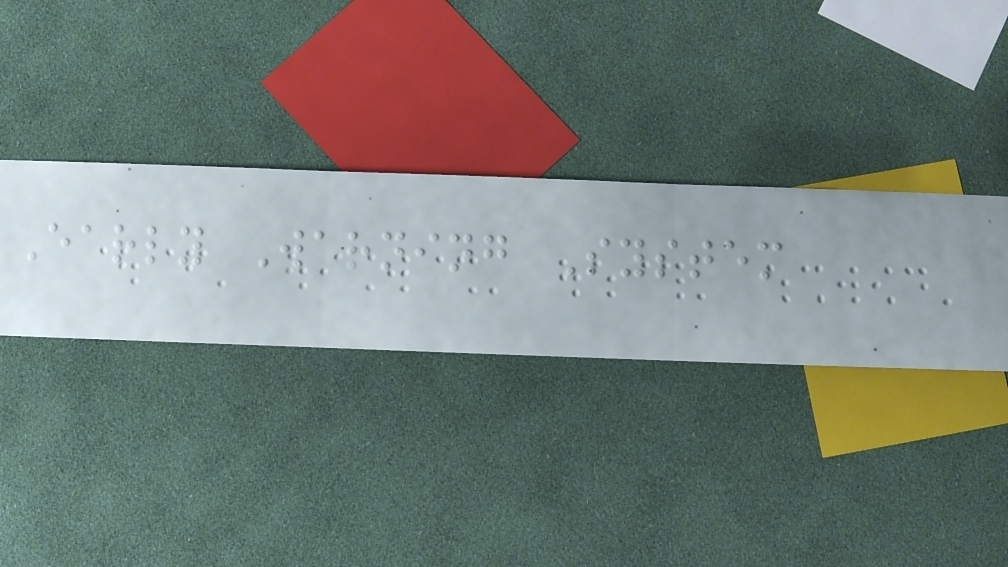Early Warning System
